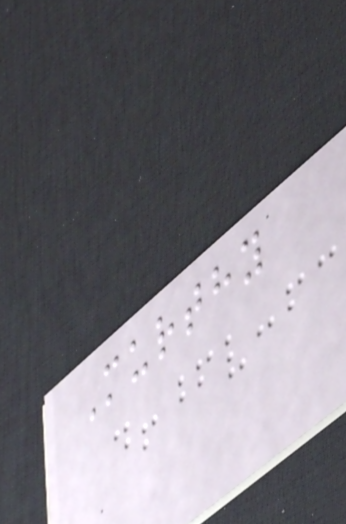Murthy
